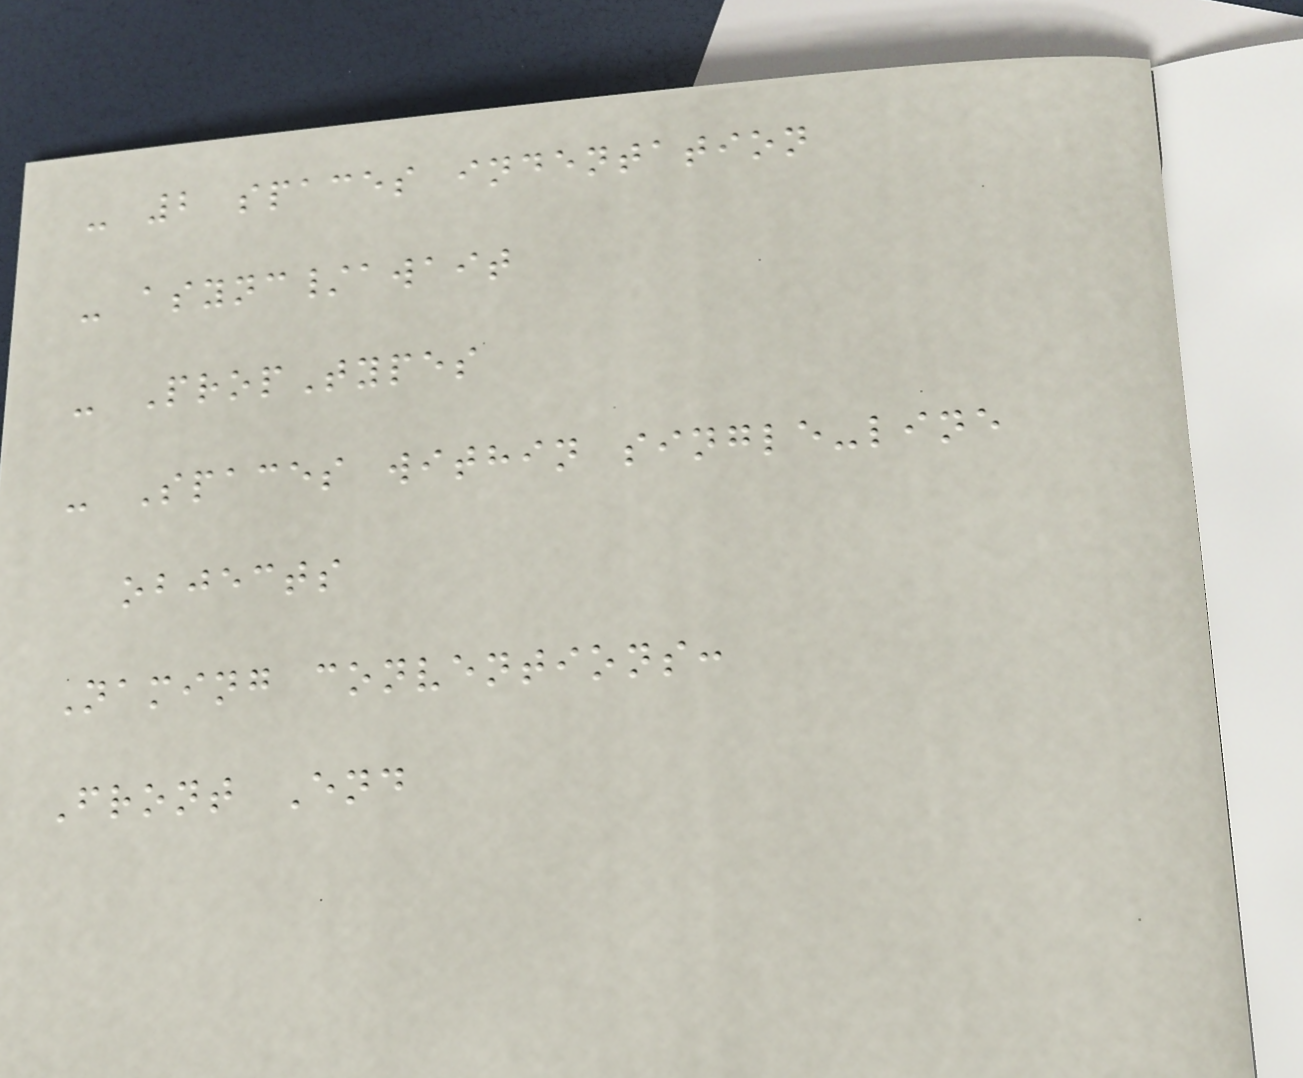- 2 spaces indentation
- async/await
- PropTypes
- Spaces within single-line
objects
Naming conventions:
Front End
